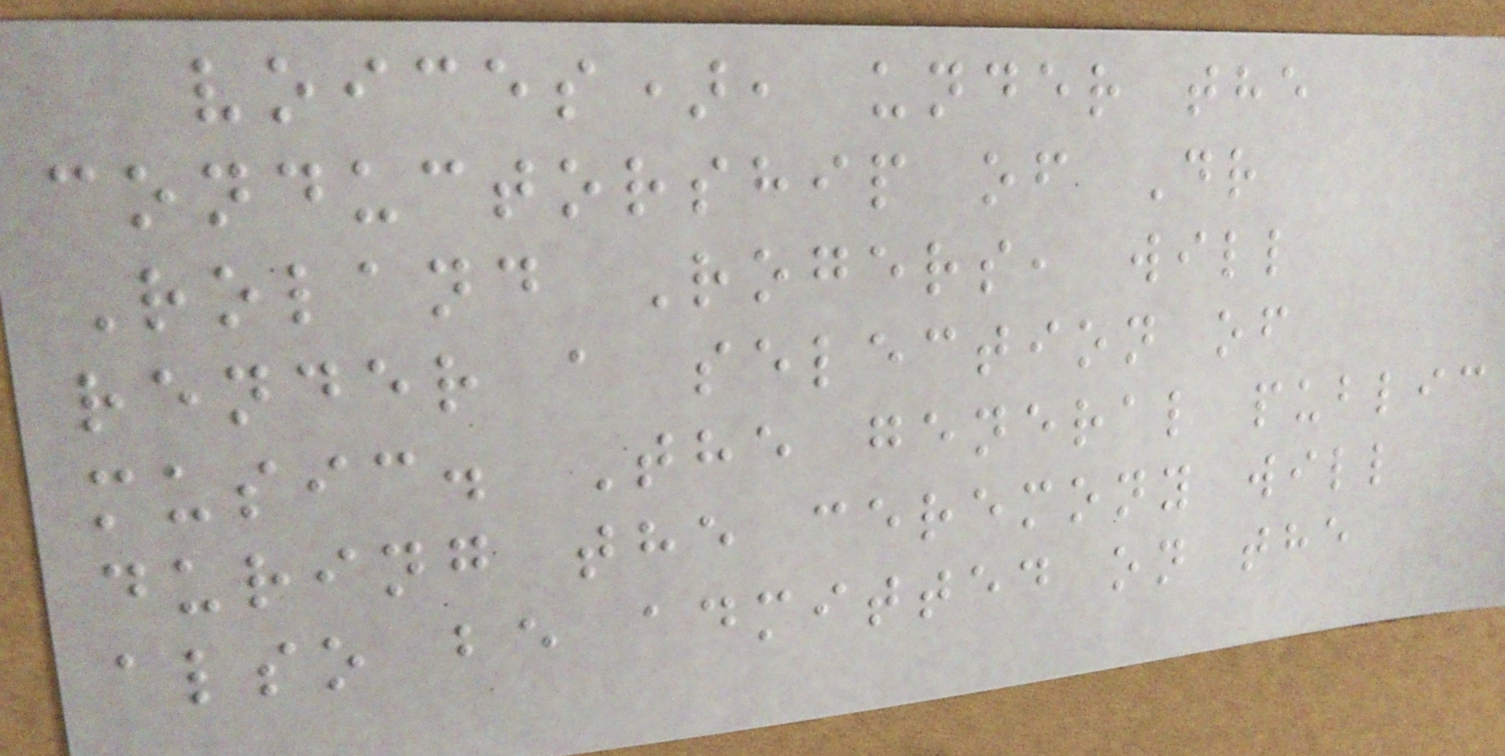voices), under the
conductorship of Dr
Roland Rogers, will
render a selection of
music. The general public
during the ceremony will
also be admitted on the
